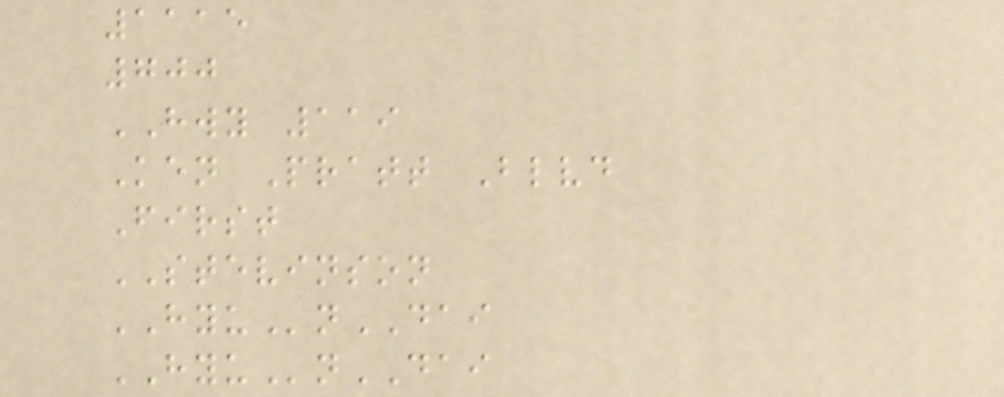1115
700
HWY 119
Ken Pratt Blvd
First
STEVINSON
HYUnDAI
HYUnDAI
